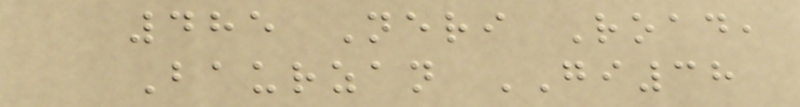485 Neri Road,
Baurzan GI38
